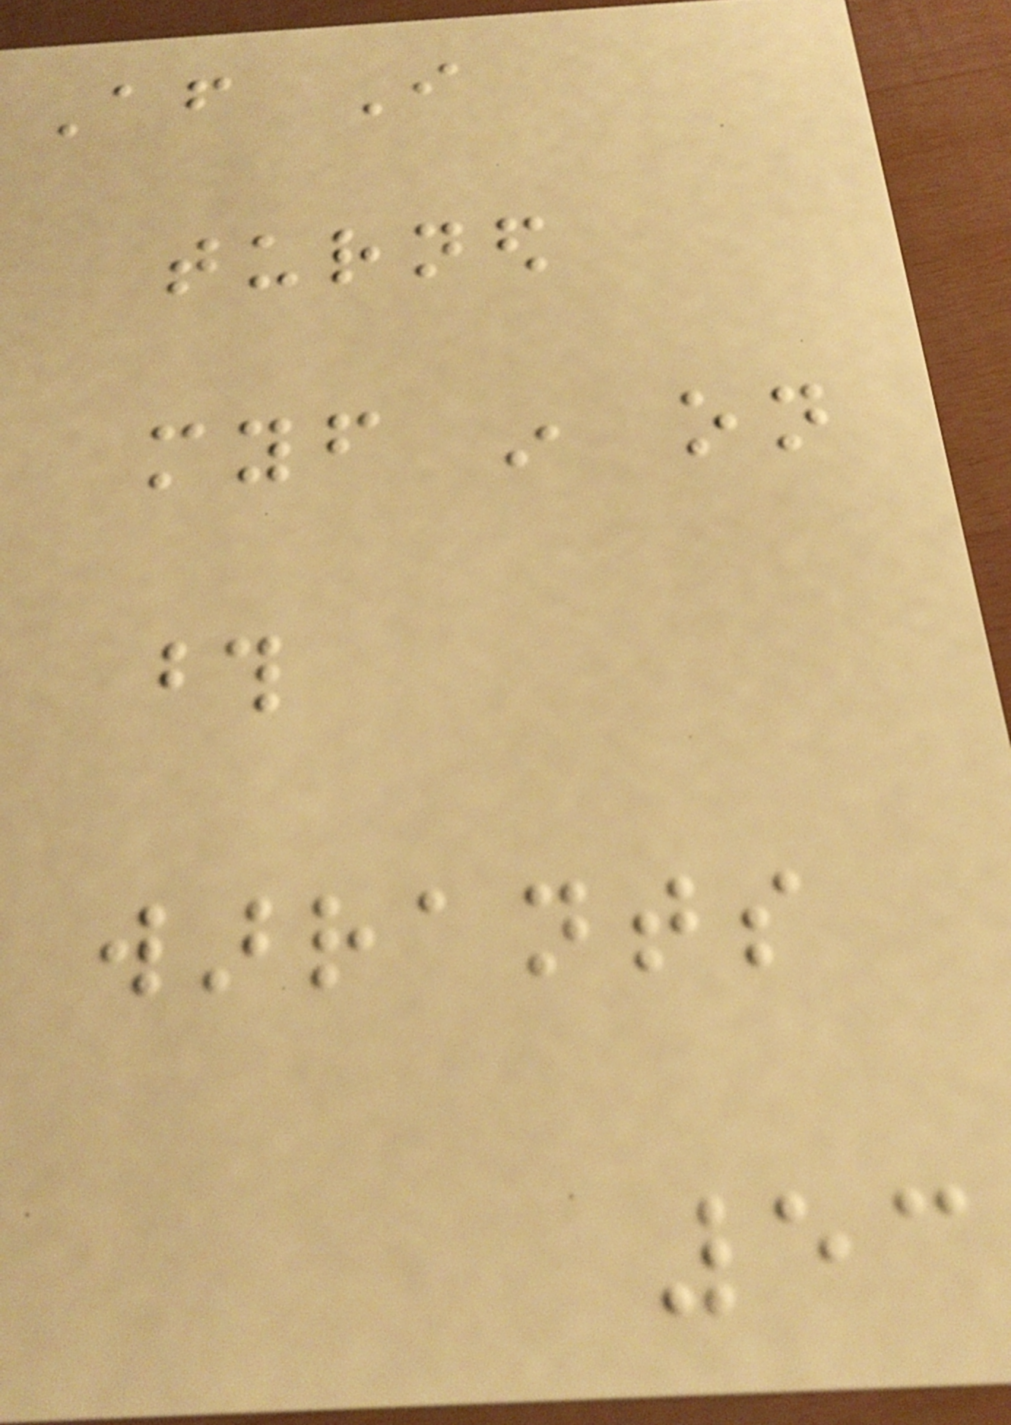After I
turned
myself in on
those
warrants
53
